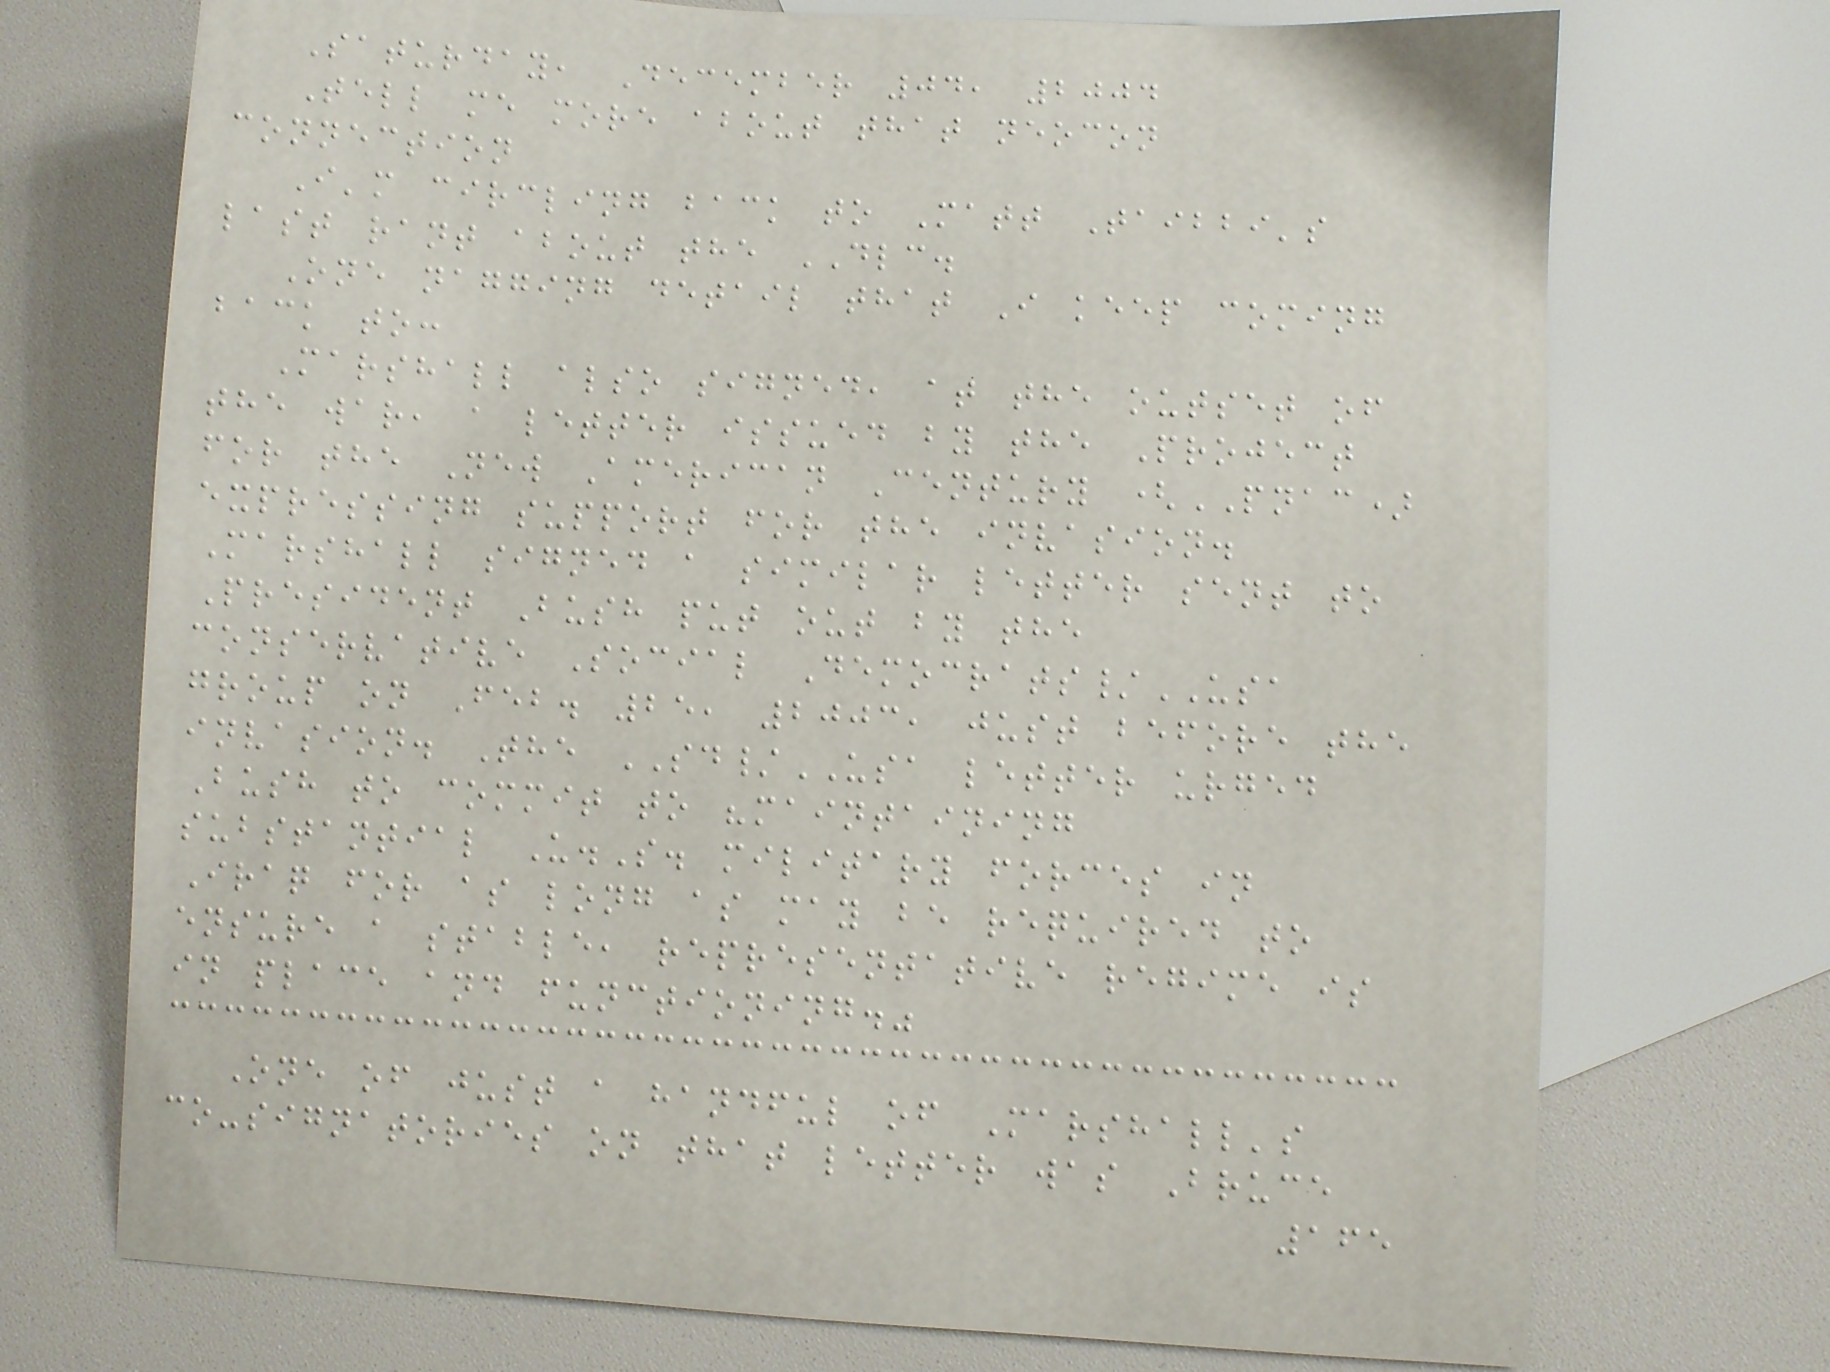Saturday, December 04, 2004
Tell me more about that neocon
connection
I'm circling back to Matt Taibbi's
last rant about the DLC.
One nagging detail that I keep coming
back to:
Marshall also signed, at the outset of
the war, a letter issued by the Project
for the New American Century (PNAC)
expressing support for the invasion.
Marshall signed a similar letter sent to
President Bush put out by the
conservative Social Democrats/USA
group on Feb. 25, 2003, just before the
invasion. The SD/USA letter urged
Bush to commit to "maintaining
substantial U.S. military forces in
Iraq for as long as may be required to
ensure a stable, representative regime is
in place and functioning."
One of just a handful of Marshall's
co-signatories on that letter was Bruce
165
